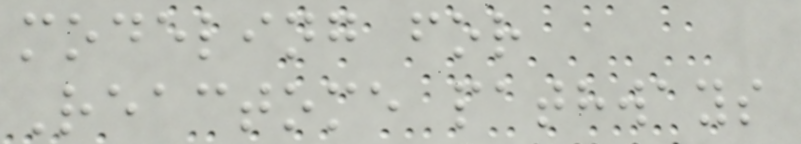modeling for
Reactome pathways
